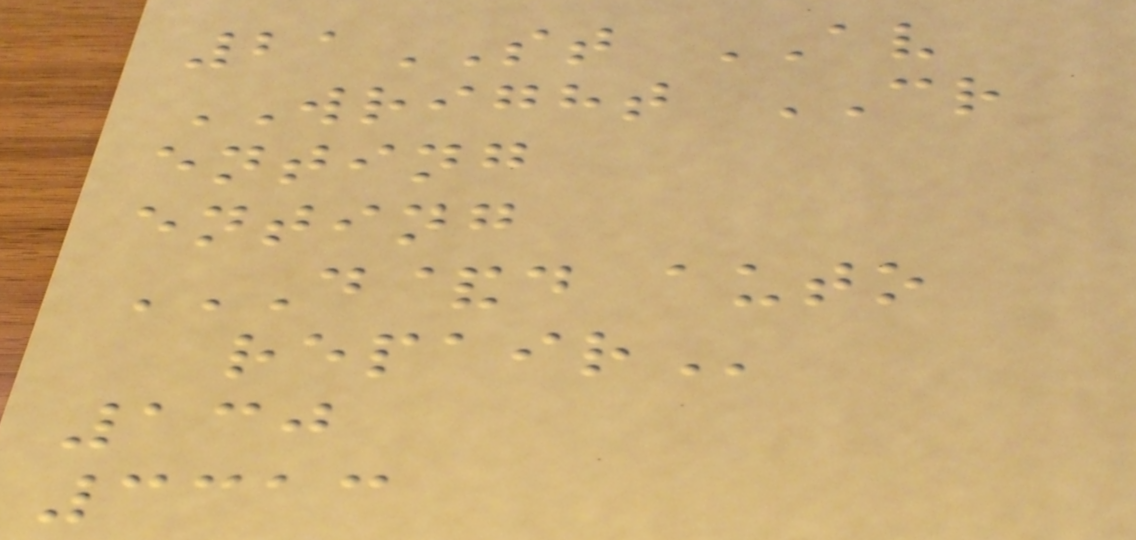21ST AV
WRIGHT CR
enting
enting
D&D AUTO
REPAIR
130
3313
